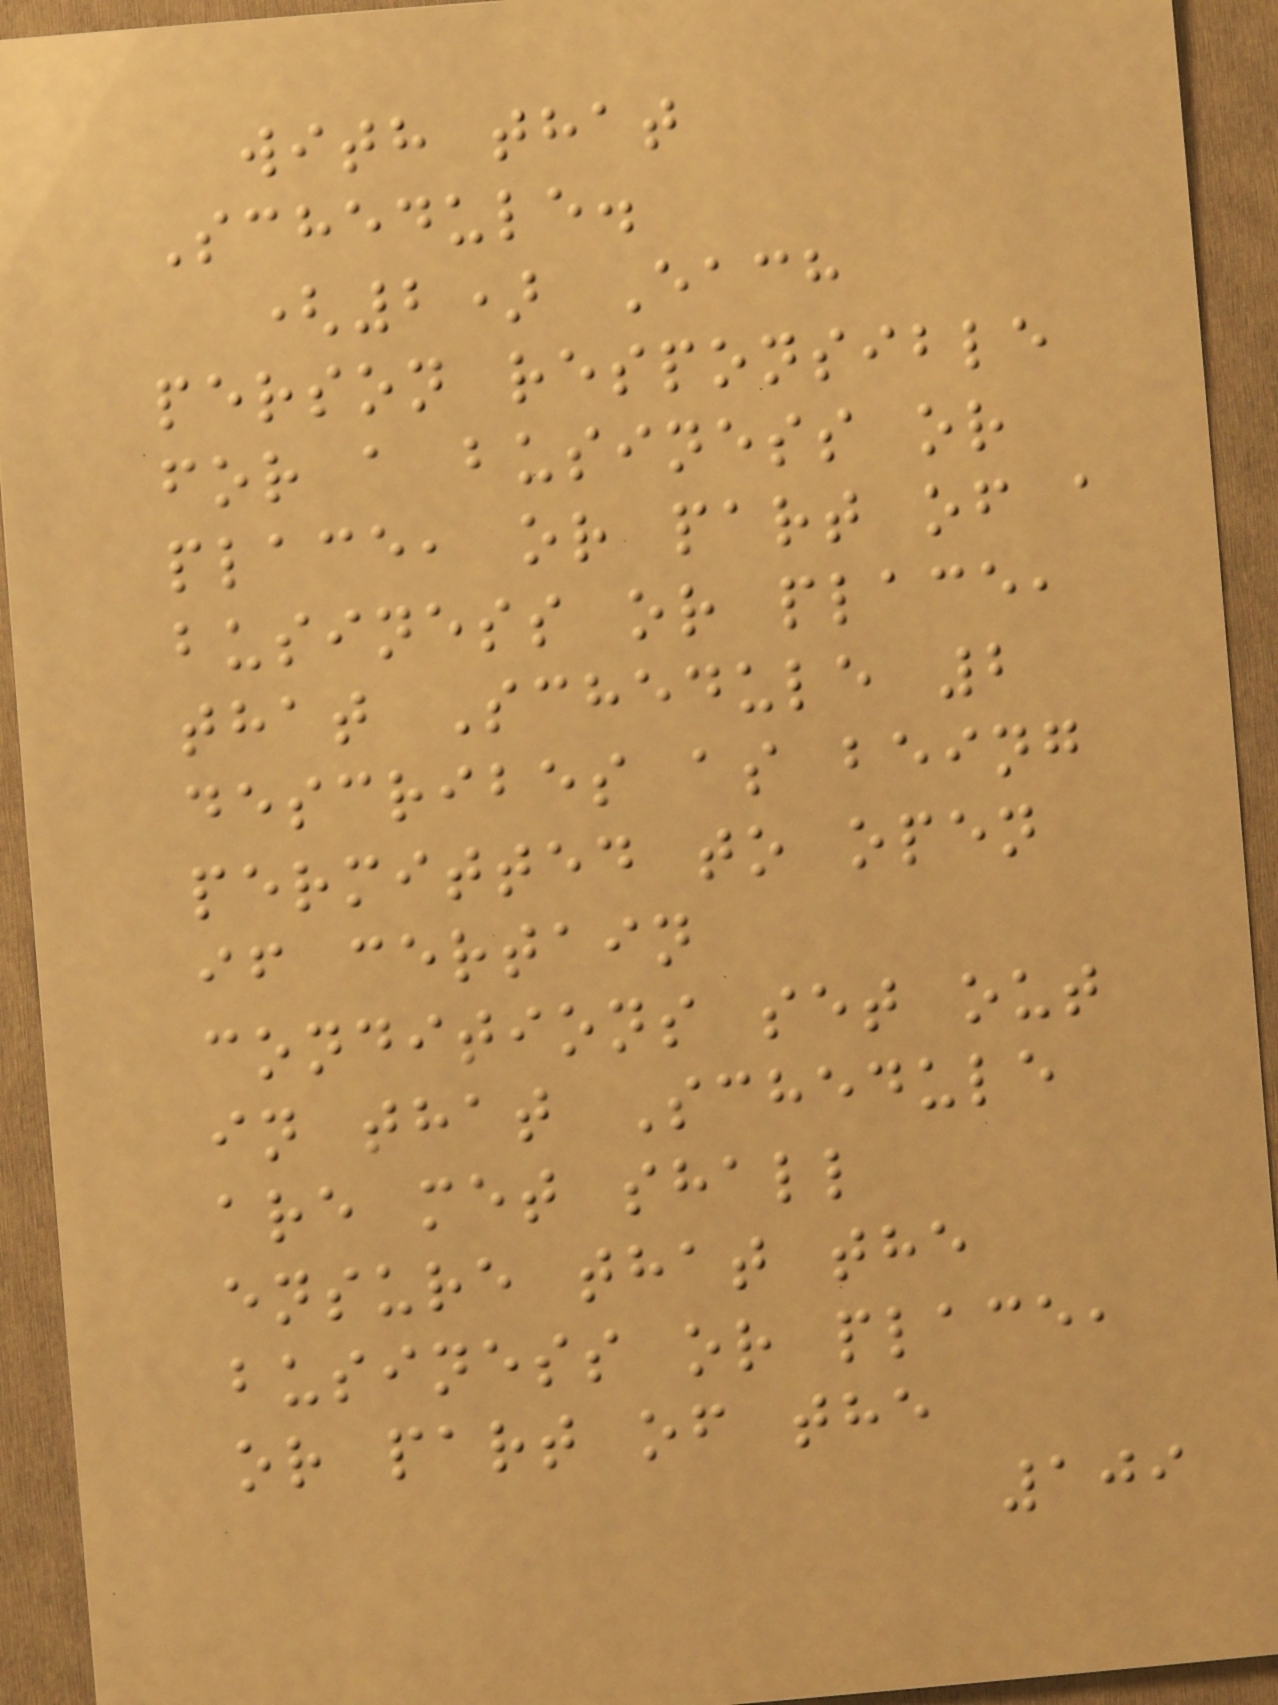with that
Schedule.
(2) Each
person responsible
for a business or
place, or part of a
business or place,
that Schedule 2
describes as being
permitted to open
if certain
conditions set out
in that Schedule
are met shall
ensure that the
business or place,
or part of the
109
